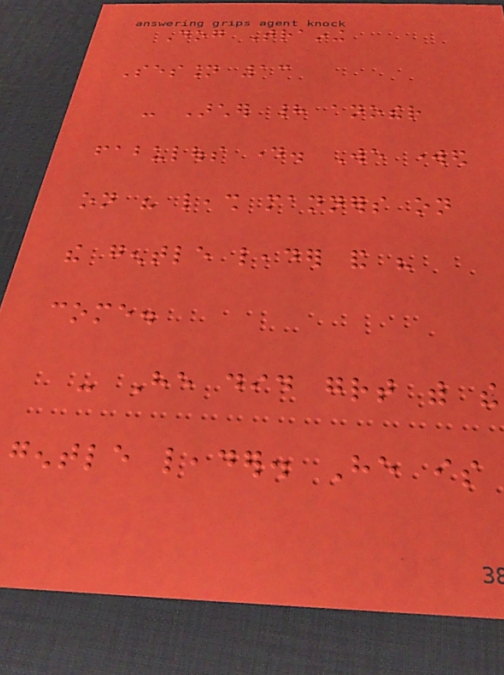Dog Training
Session 13
- Archer had another
fabulous day. We worked
on his leash manners on
the gentle leader and his
come.
- He did great with the
gentle leader. He is
